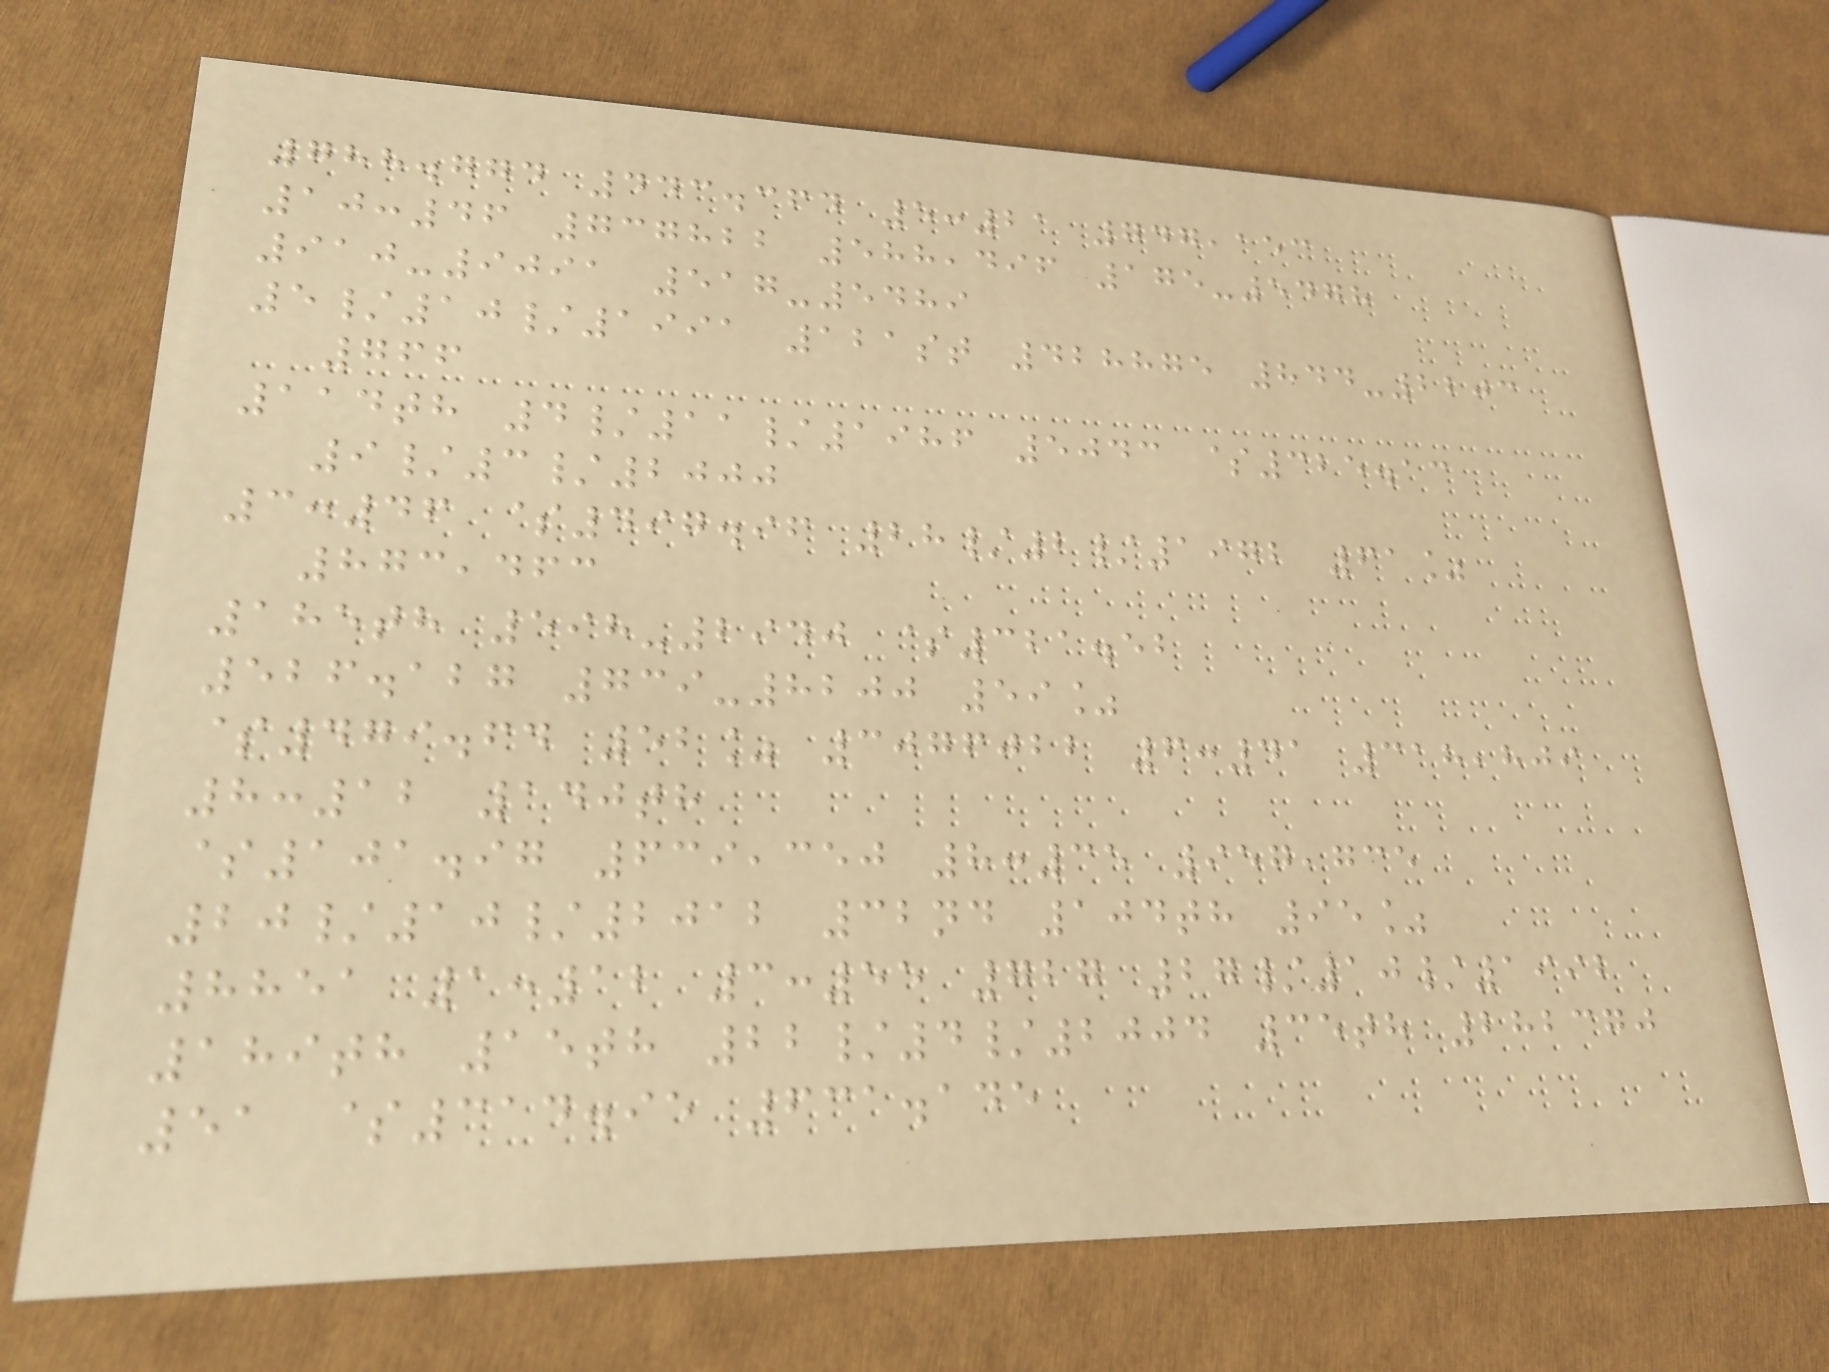788.774 443.364 5:21 747,153
10:46 737822 588,496 175-5478
910-9091 517-5489
5/10/1991 121st 428875 844-2203
766
114th 4/11/1986 5043 $325.13
9/3/2000
3:46 $497.96 28/2/1972 61%
873,463
185th 598-2940 $321.52
526.127 739-8200 59%
$479.64 52% 3076022 6:41 318,809
8:12 140th
$101.97 639,350 8:35 957,735
20/10/2012 32nd 104th 95%
8851 1:12 3:55 727 27/10/1992
189th 15th 22/4/2004 35th 282370
51 $314.95 631.145
